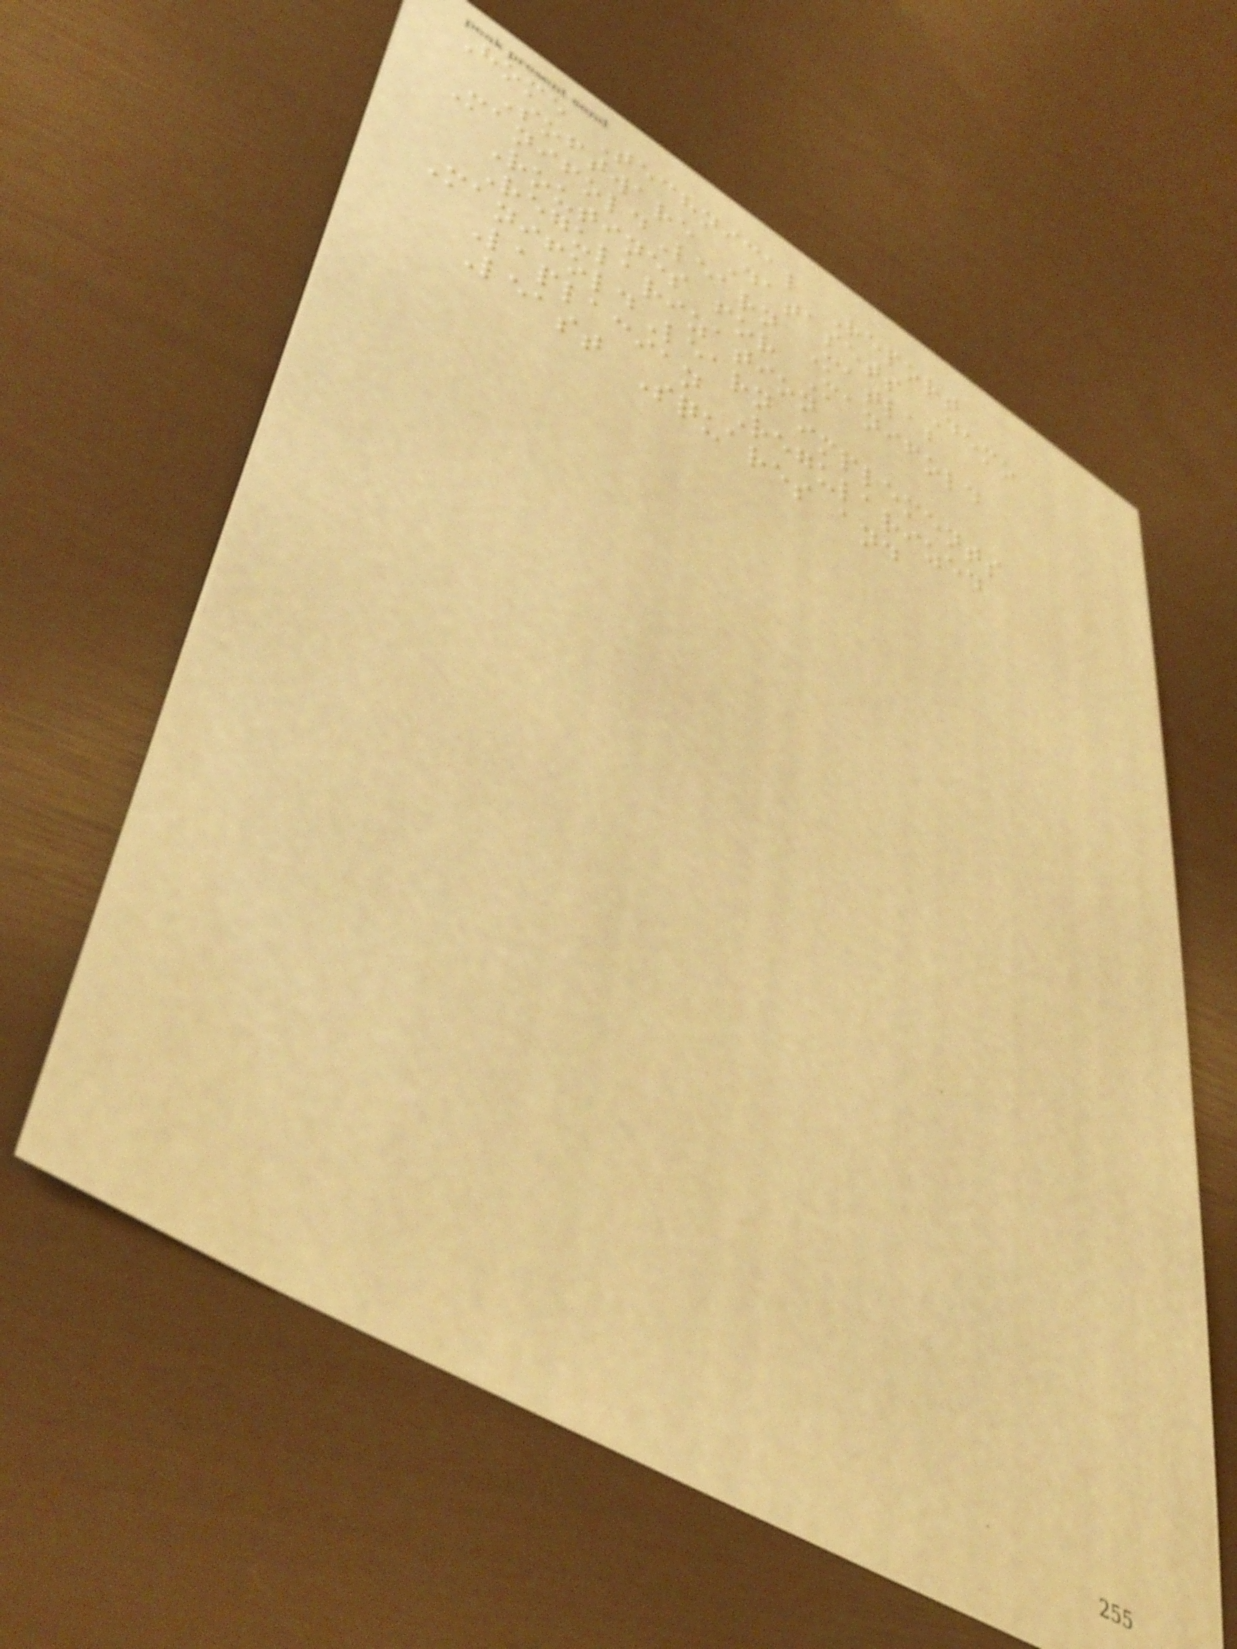Home Technical Report
Software Datasets Demo
ManifoldLearn Matlab
Routines for Manifold
Regularization
ManifoldLearn implements
Laplacian Regularized
Least Squares and
